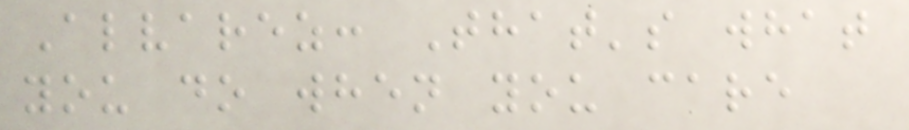Alvarez: That's what
you do when you care
